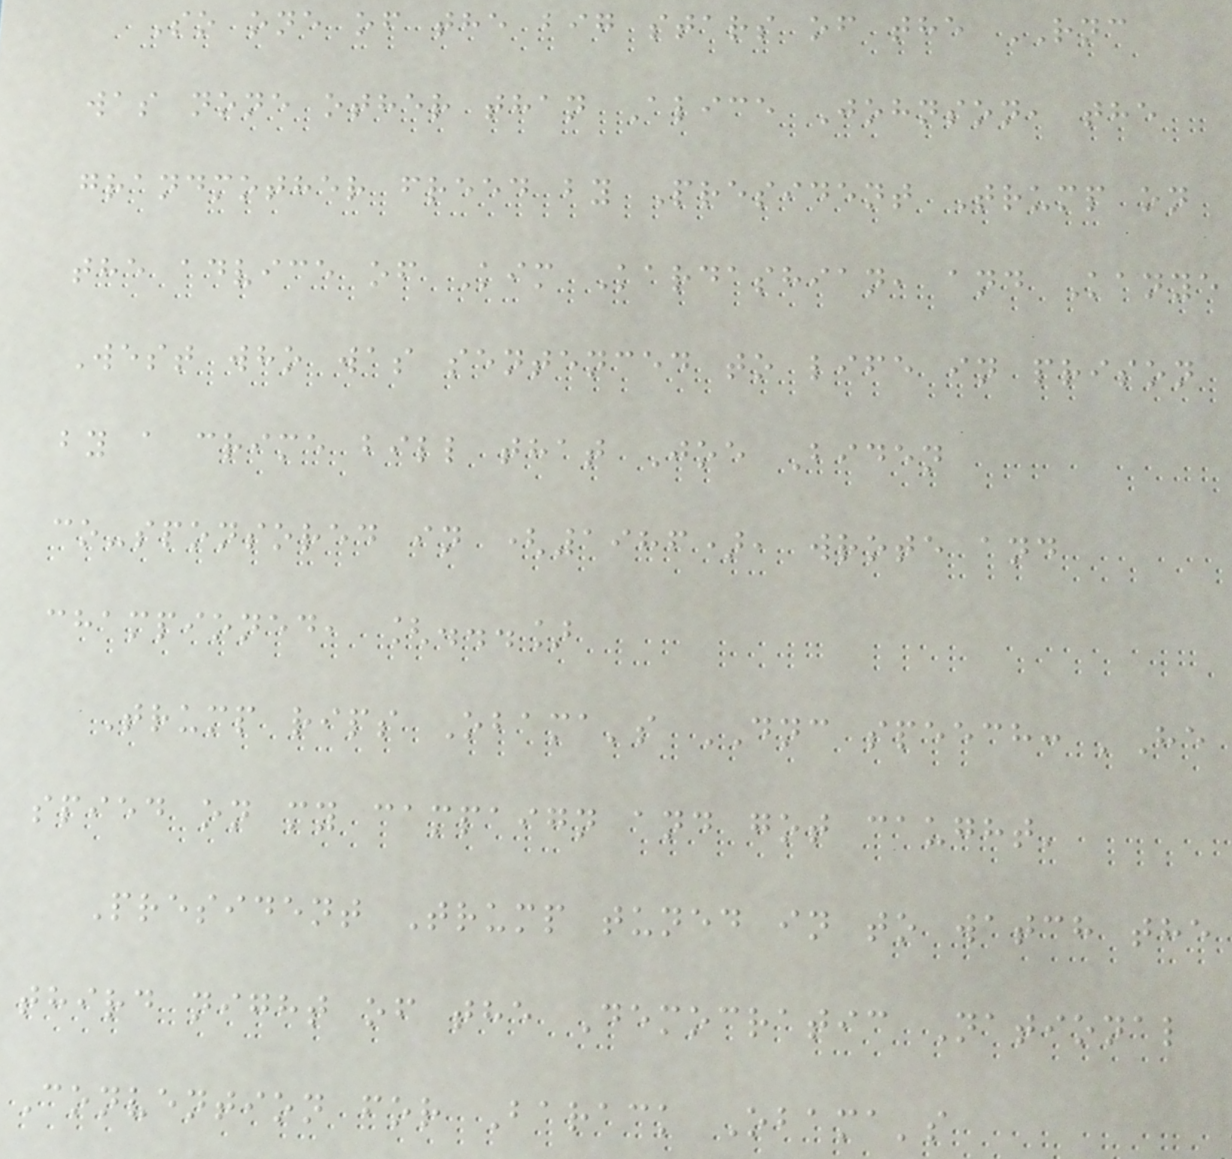So one of the big stars of the RNC
was none other than Alice Johnson, the
grandmother freed by President Trump on
the advice of Kim Kardashian, and Kanye
West who was sentenced to life in prison
by a crime bill that Joe Biden
co-sponsored in (1986), wrote and
championed, [...]
Trump rips Obama's DNC speech: 'He
spied on my campaign and got caught'
President Trump tuned in to watch the
third night of the Democratic National
Convention for Barack Obama's
